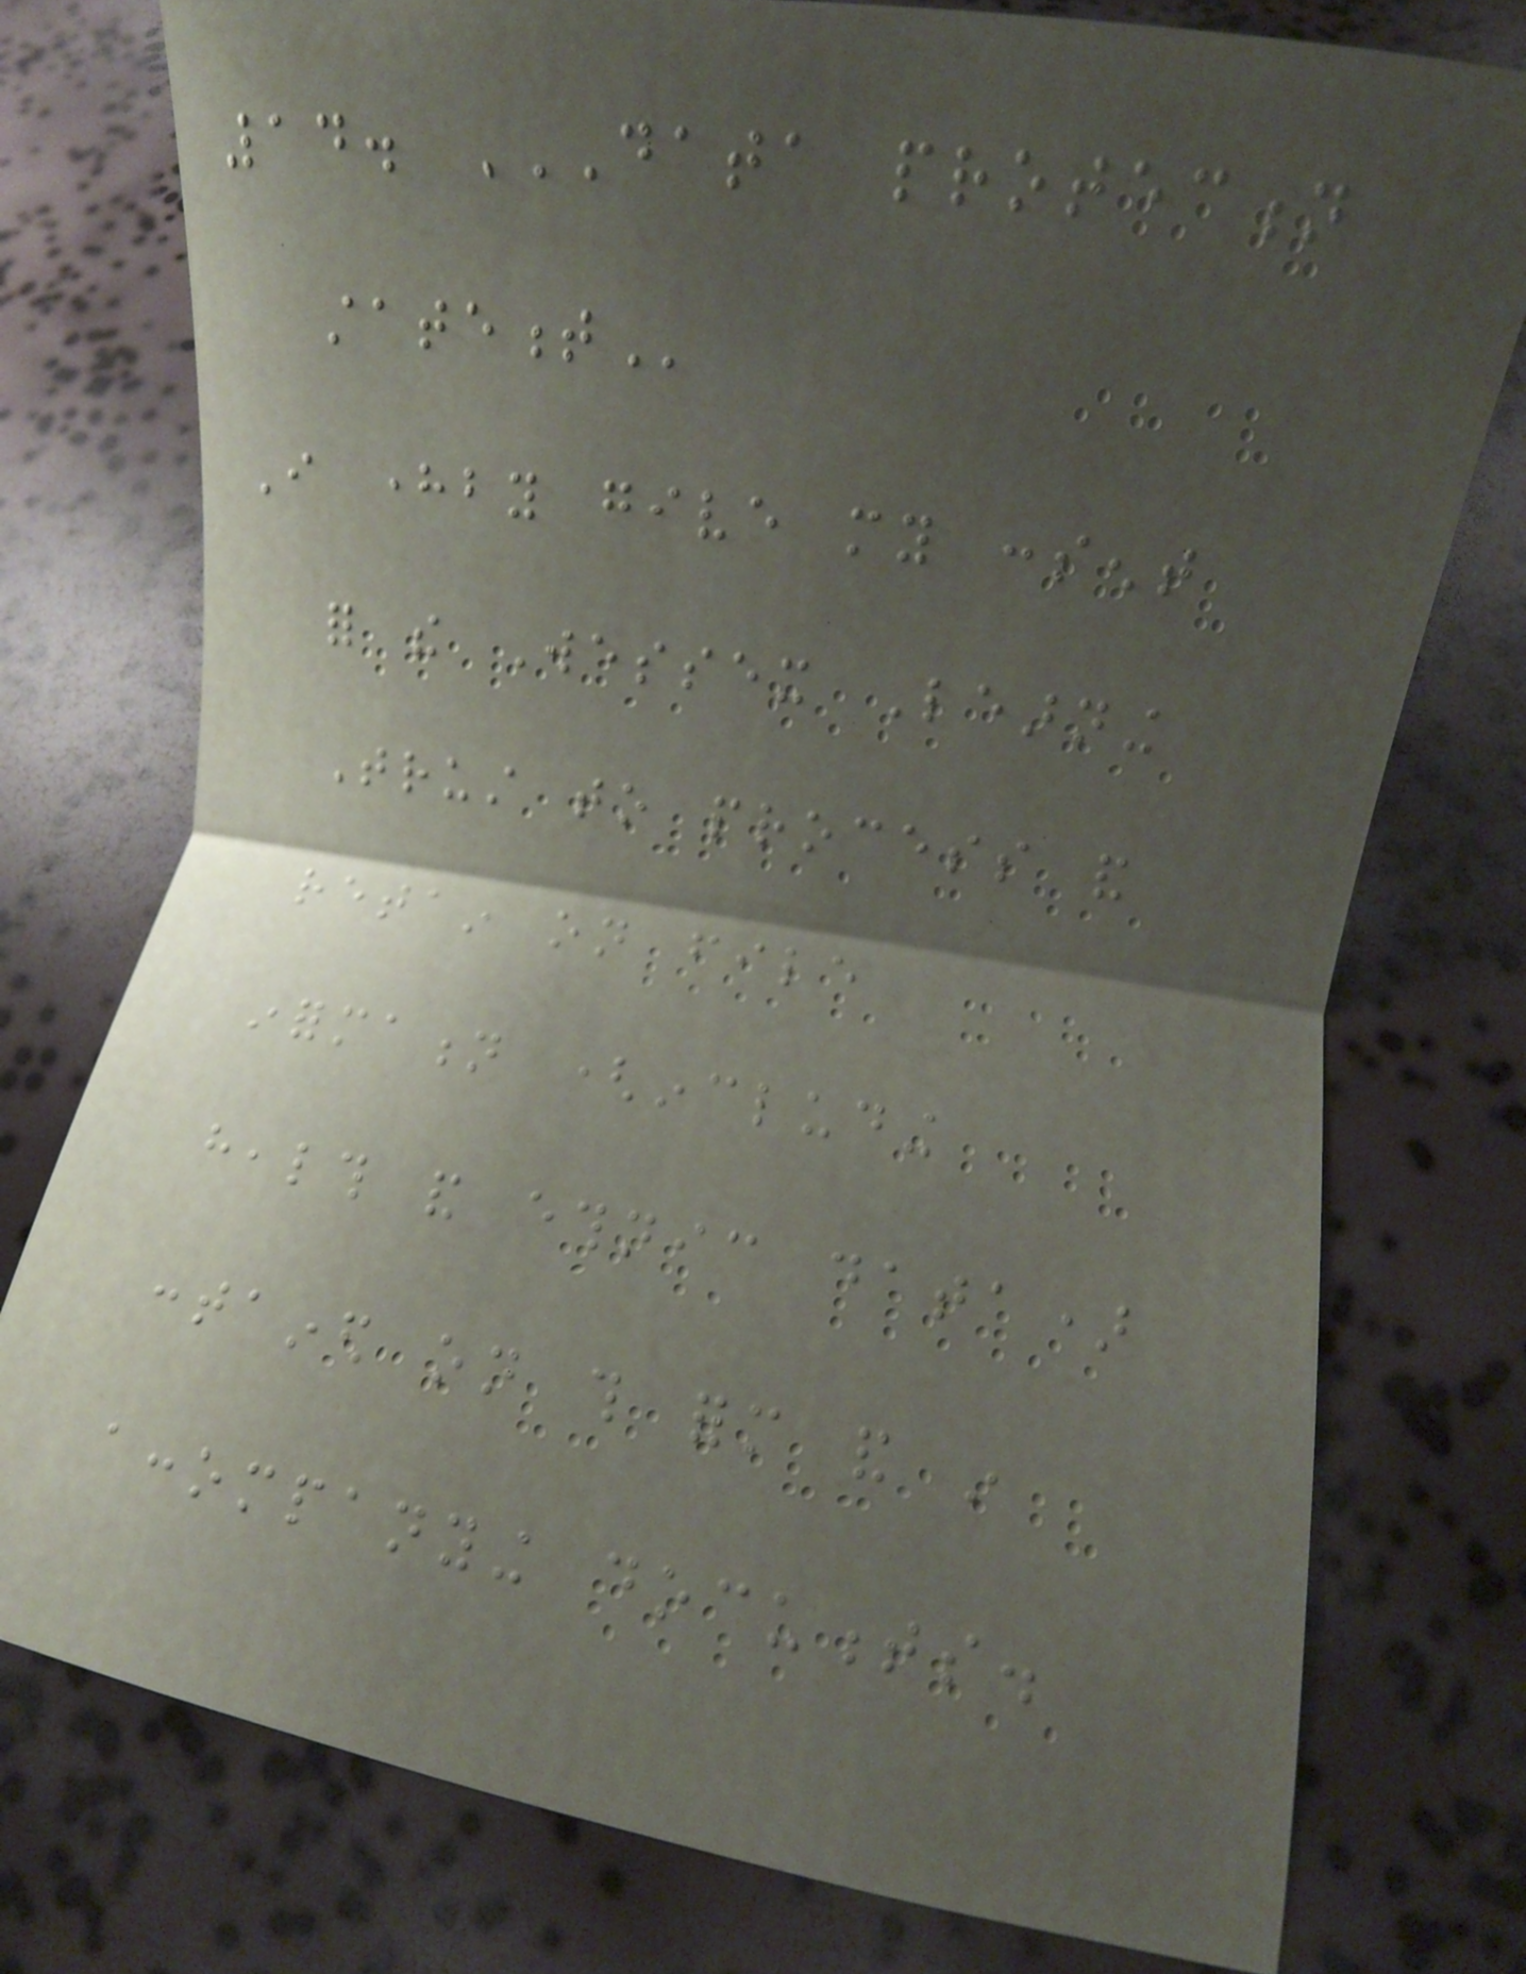14. DATA PROTECTION
STATEMENT
I hereby give my consent
for the Wessex Learning
Trust to process and
retain on file
information (including
health and ethnic data)
contained on this form and in
accompanying documents.
